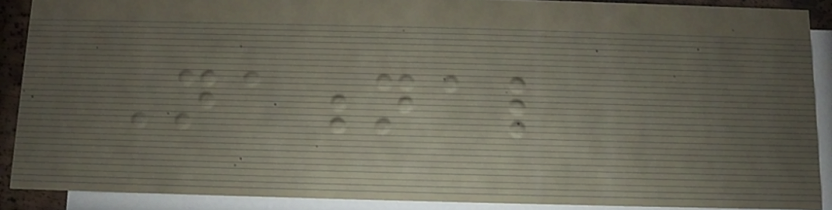National
